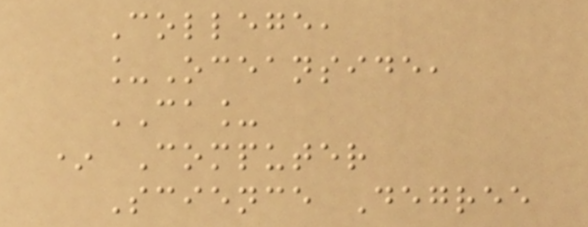College,
_Oceanside,
CA_
* Computer
Science Degree
